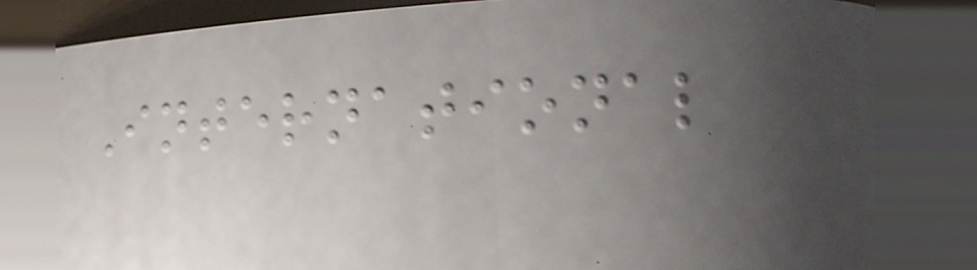International
